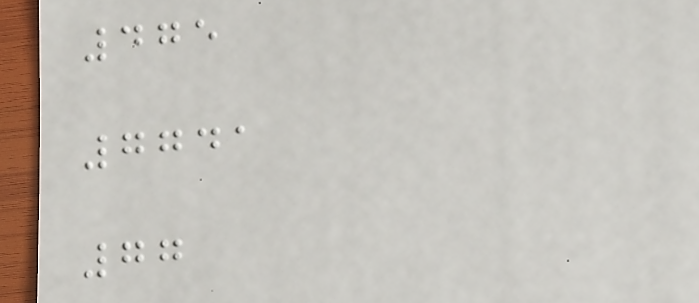475
7741
77
